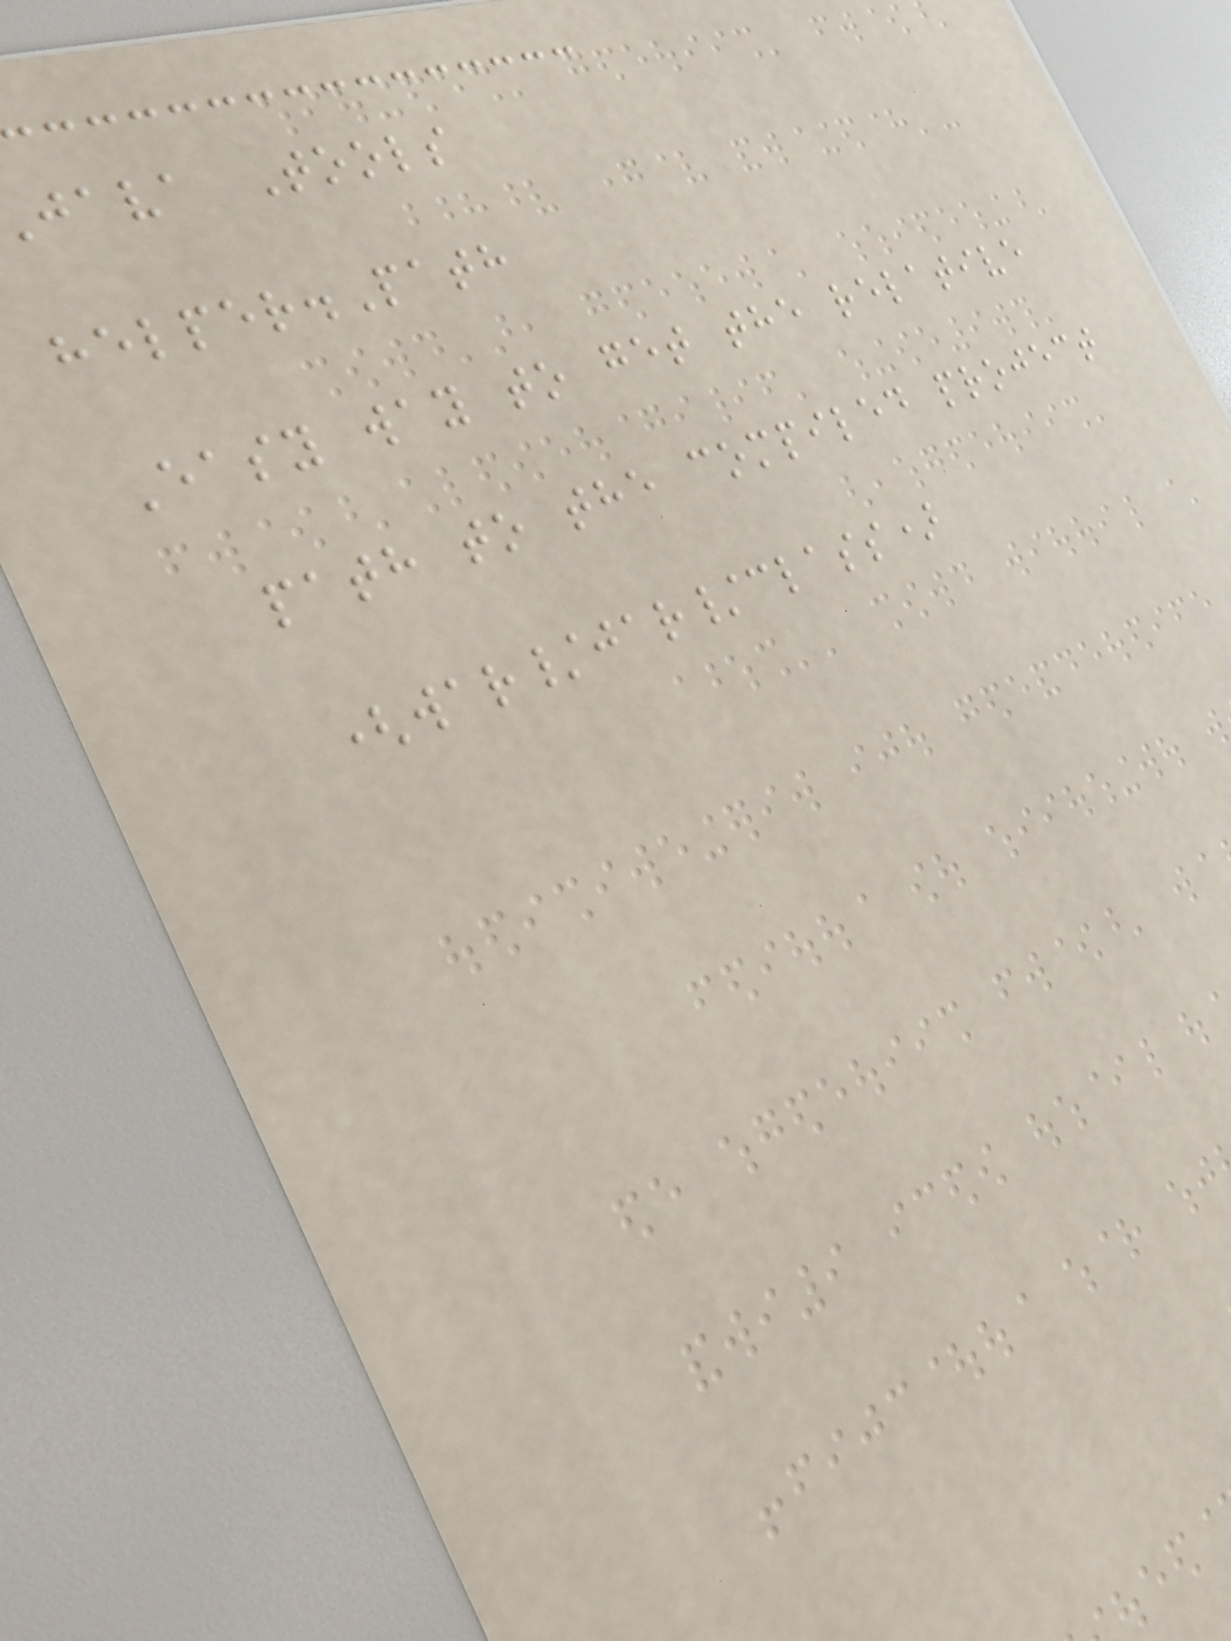java Tools
helper.Path
Easy way to get the relative
path to the compiled project
(war/jar/class)
